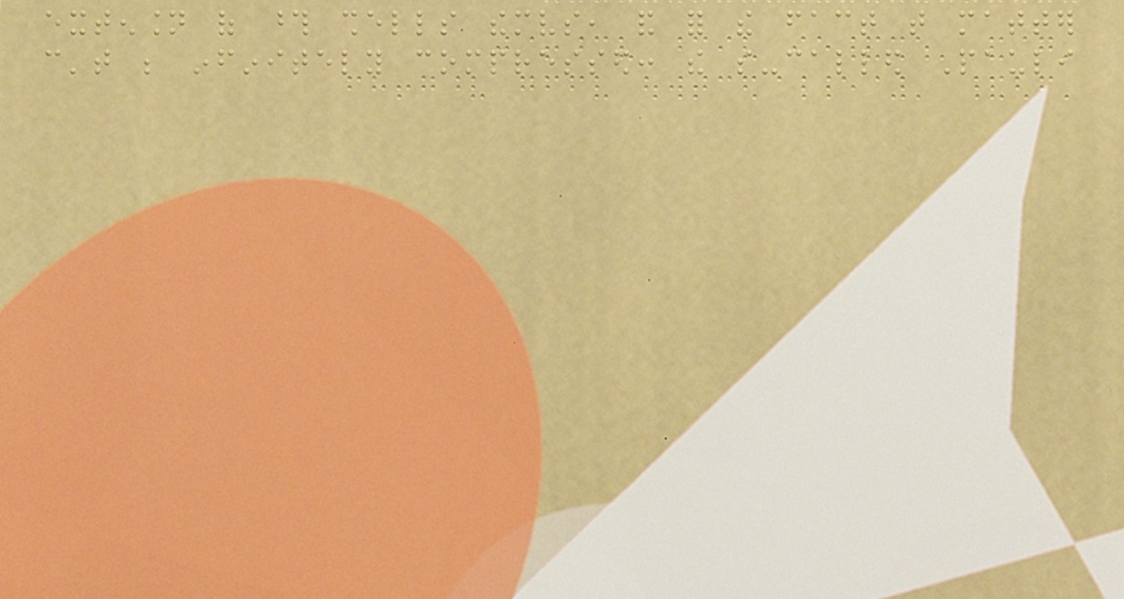extension of those shells themselves, and for the fact that matter
can't be infinitely compressed: the so-called Pauli
